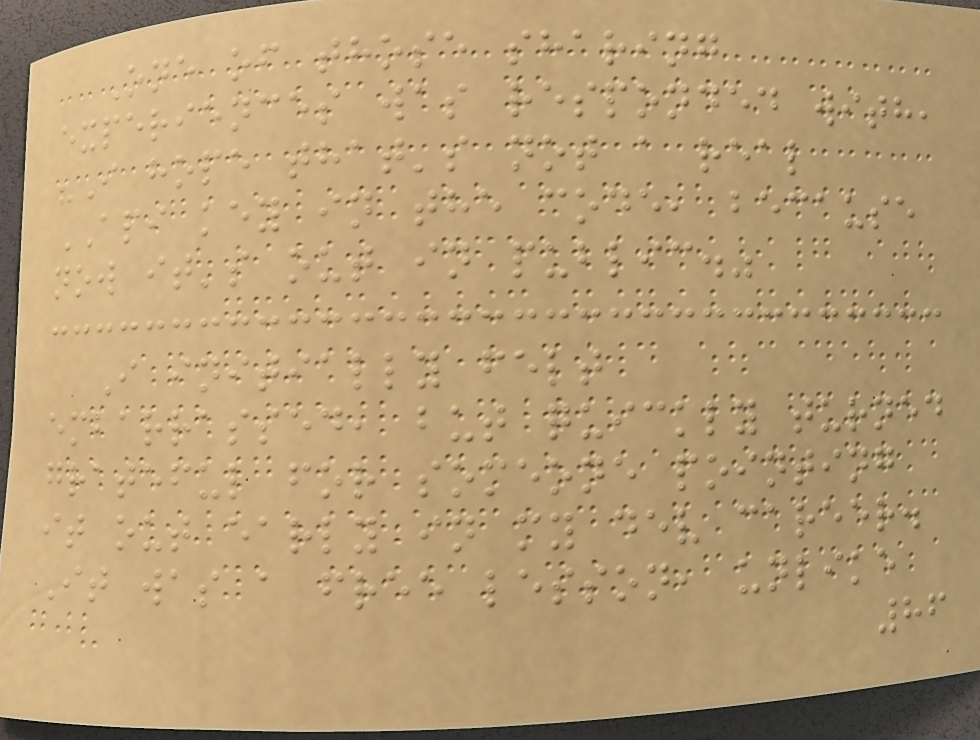One of those sharing
experiences was responded with,
"I hope that's not a real
API key in the code, because
now it's out in public."
I initially felt
embarrassed, but quickly turned
grateful for someone pointing
it out early in my dev career.
It was a free lesson, unlike
86
